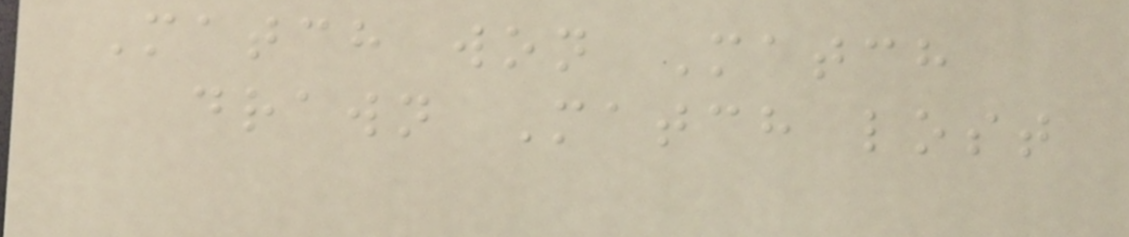Match won Match
drawn Match lost
